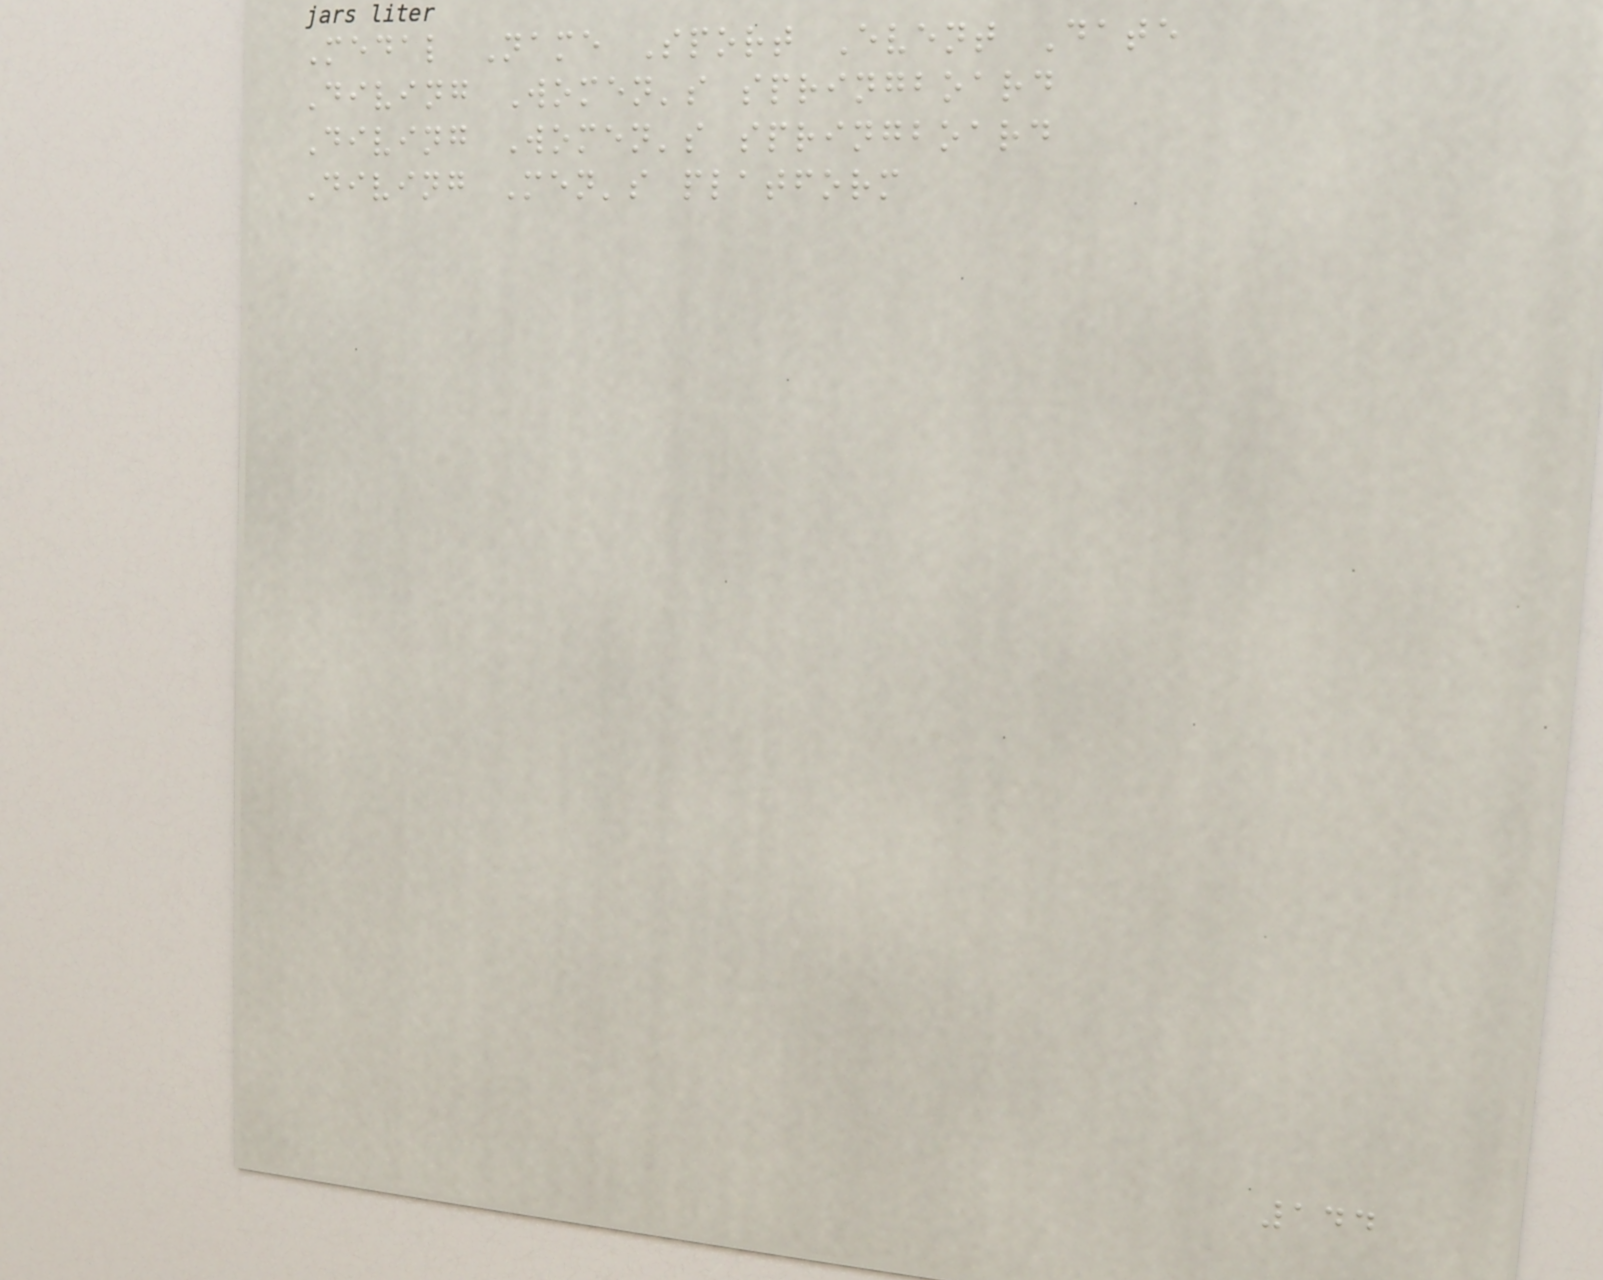Medal Name Sport Event Date
Diving Women's springboard
Diving Women's springboard
Diving Men's platform
144
